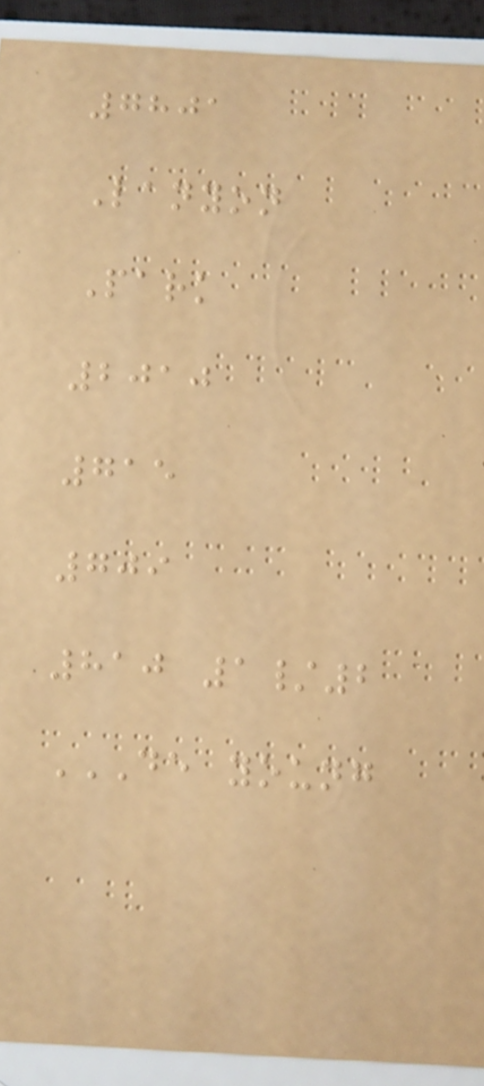7801
Lanyon
Park
2010
715
709
810 1/2
DE YOUNG
